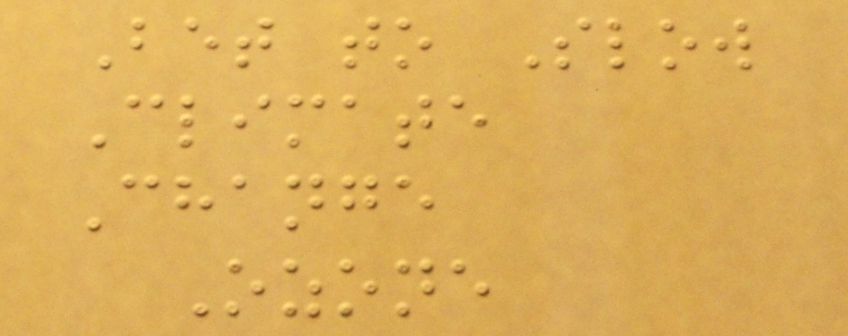Bet to Slow
Climate
Change
Ozone
